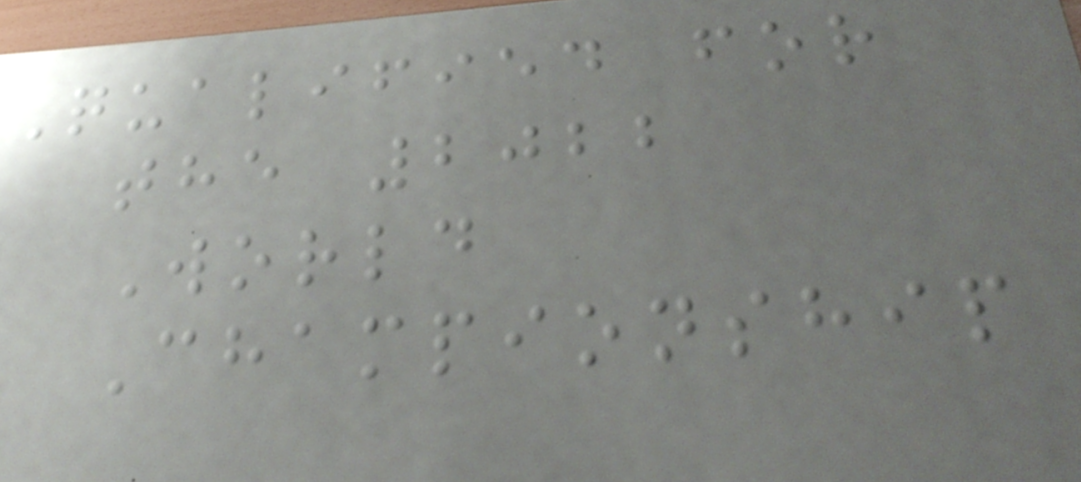Qualified for
the 2022
World
Championship
